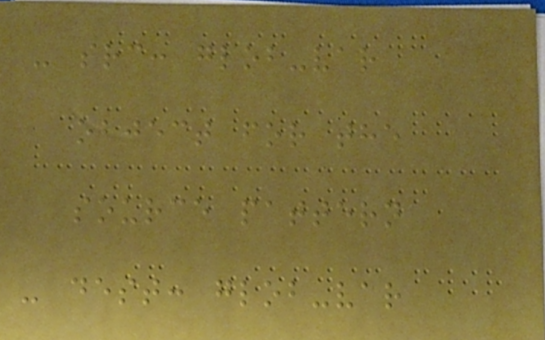- src: glob-var
object for the
source pattern
- dest: glob-var
